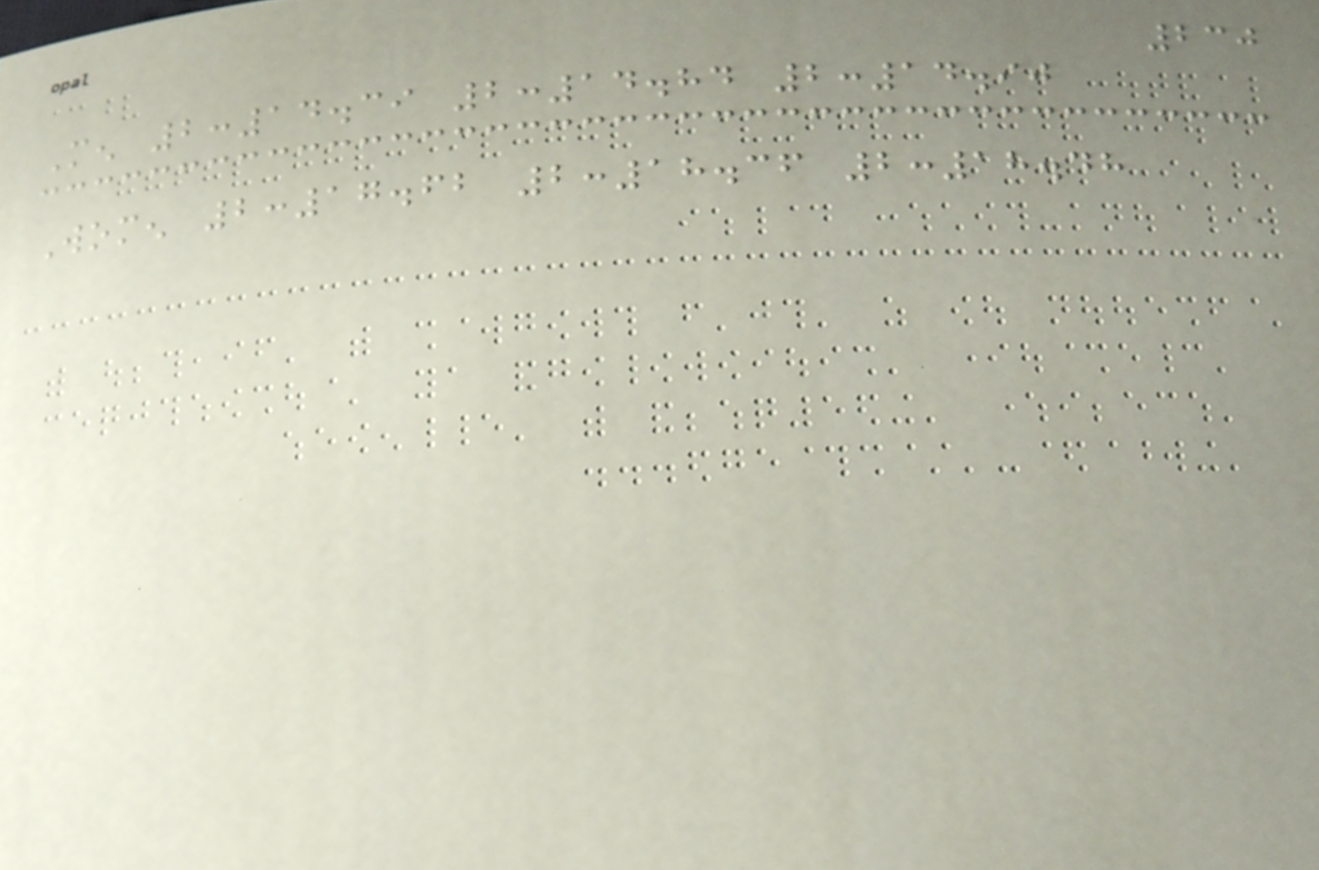230
Men 2:14.39 2:14.84 2:14.90
Women 2:17.62 2:18.36 2:18.48
